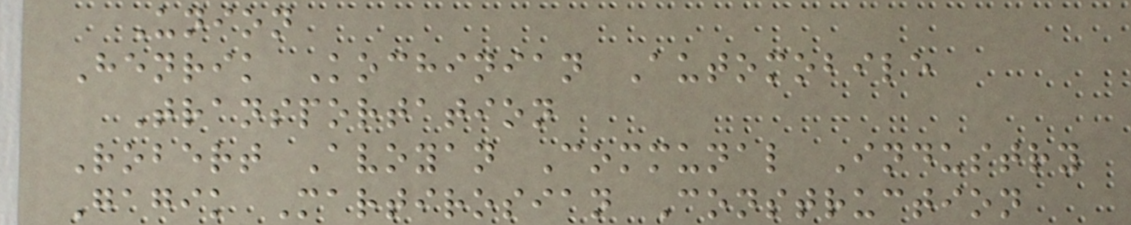Union
Henrik Kochinian Automobile
Transportation
Robert Avoyan Communal Industry
Gagik Martirosian Construction
